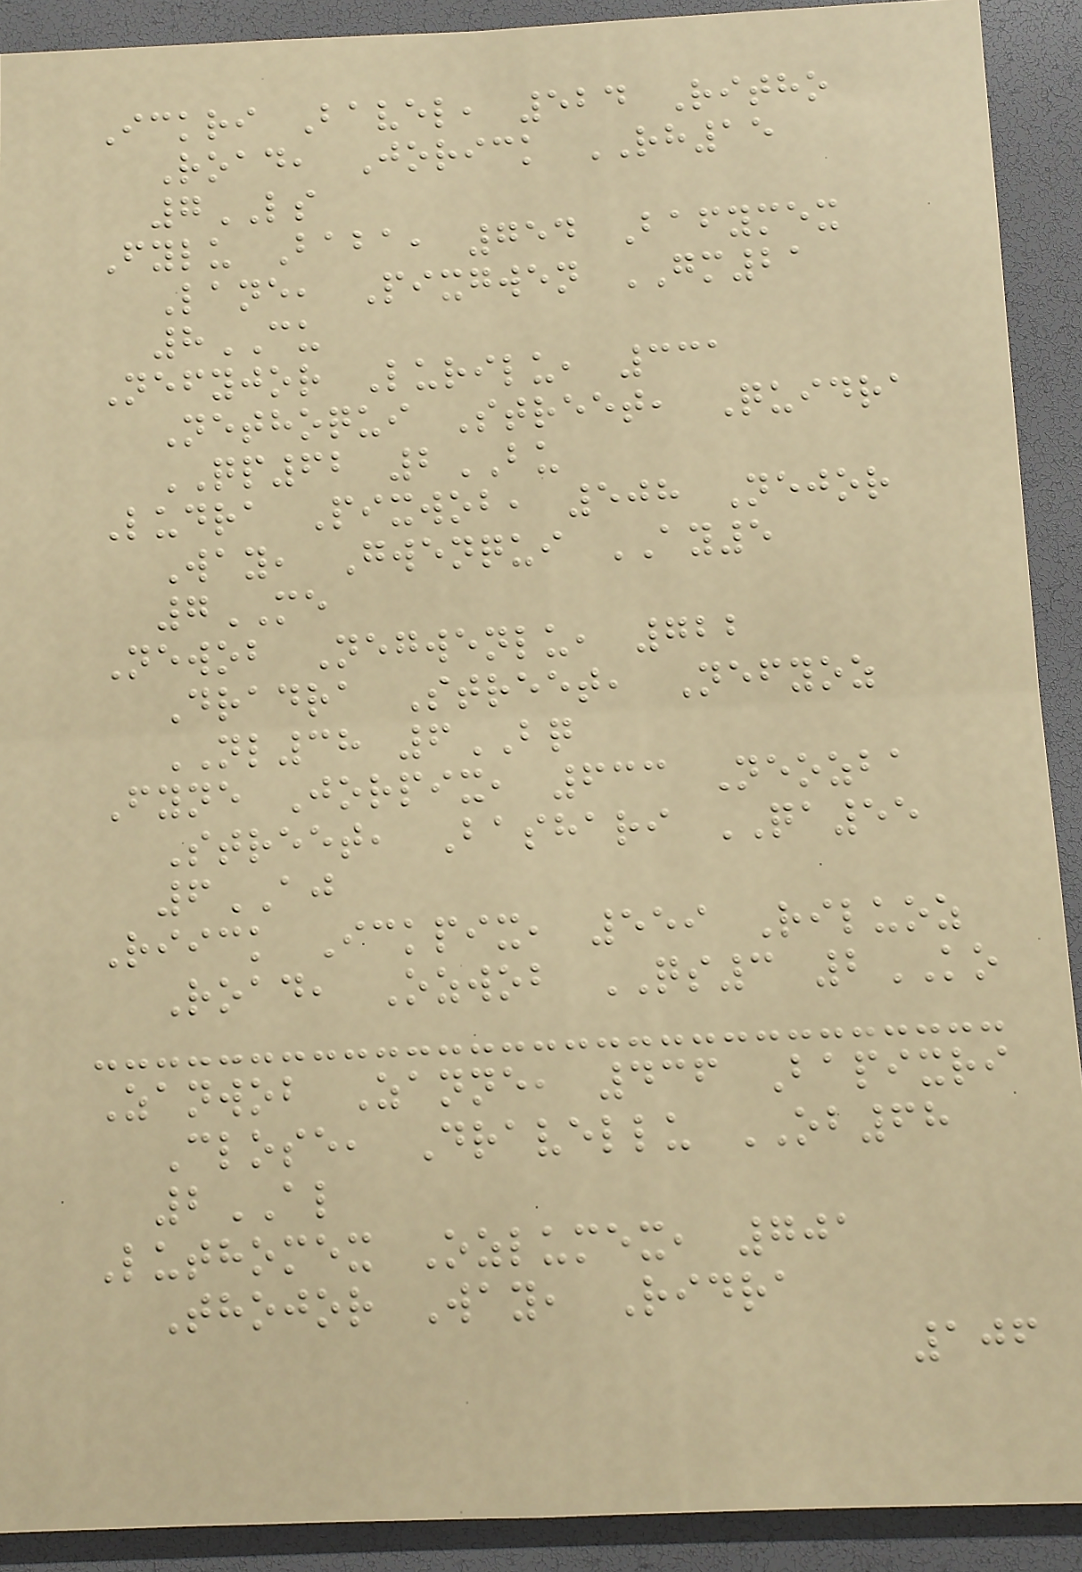Ickri Bavel, 524 Ritho
Road, Jorick RH15
7LS
Fylu Baba, 754 Bafymex
Lane, Pixgwen GM21
8CU
Nefyjor Lurilu, 331
Nethoqui Street, Quidra
QP62 2BU
Ludra Pixwob, 508 Nejor
Way, Gwenqui AY5
7ME
Newob Negwenlu, 722
Dradra Street, Nefyoz
NL38 6BQ
Fyne Jorpix, 633 Neozba
Street, Bashari QA55
6AJ
Riick Ickpix, 559 Riluoz
Road, Ozwob QS3 2KO
Zanwob Zanne, 436 Bapixri
Close, Dravellu OB68
2AL
Luthomex Ozlumex, 701
Thojor Way, Ridra
106
